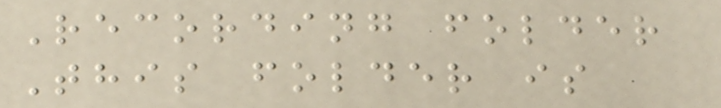Recording folder
This folder is
